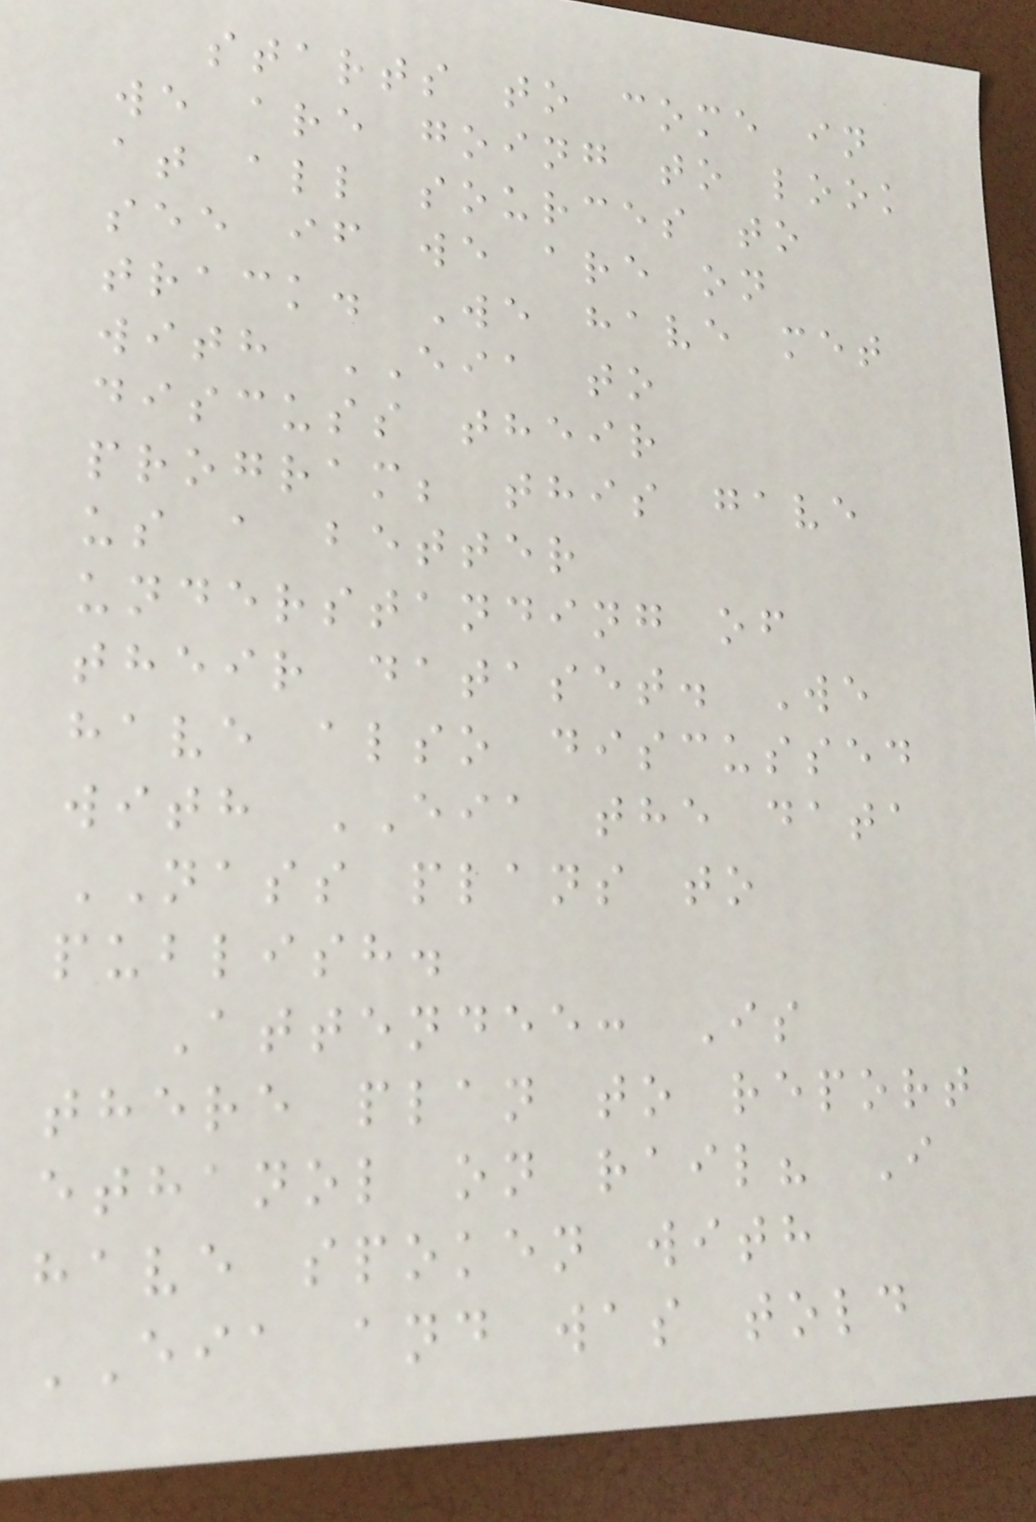starts to come in
we are going to look
at all sources to
see if we are on
track. We have met
with EIA to
discuss their
program; this gave
us a better
understanding of
their dataset. We
have also discussed
with EIA the data
NASS plans to
publish.
Attendee: Is
there plan to report
ethanol on rail? I
have spoken with
EIA and was told
